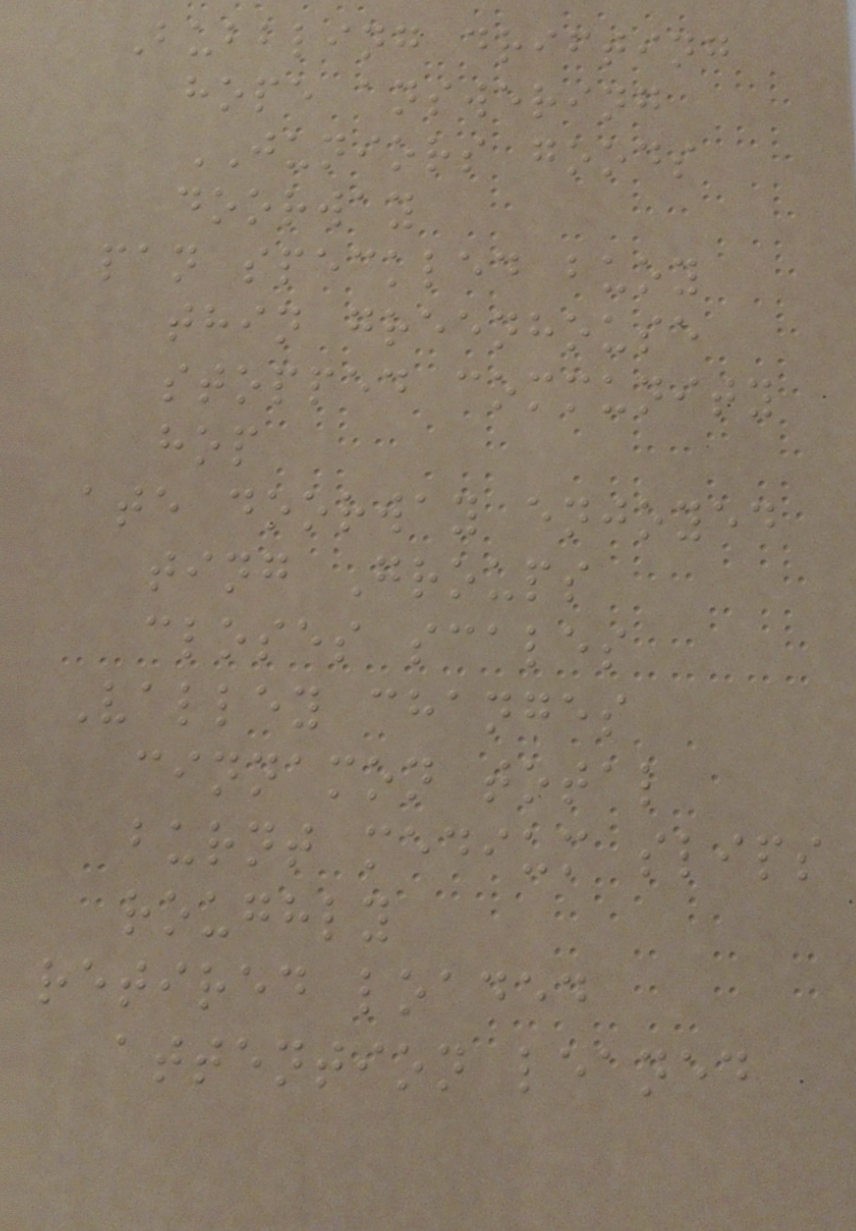Bubbling drifting
hope answering
JUNIORS goods
doorway
pan speckled buoy
thin greenhouse
stopped community
hop
ate doorway enjoyed
ting Groups
closes scales
Valley changes
cinnamon total
burnt medium slips
roughly
retired loaded
attention leaned
